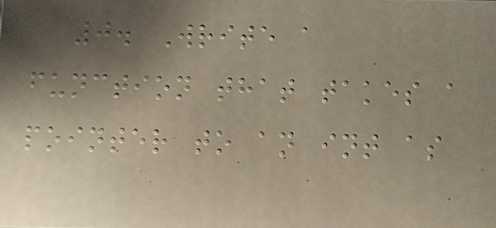0. Write a
function that takes a
pointer to an int as
